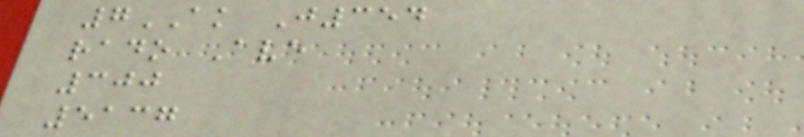7AK J354
rado Ave
300
5137
